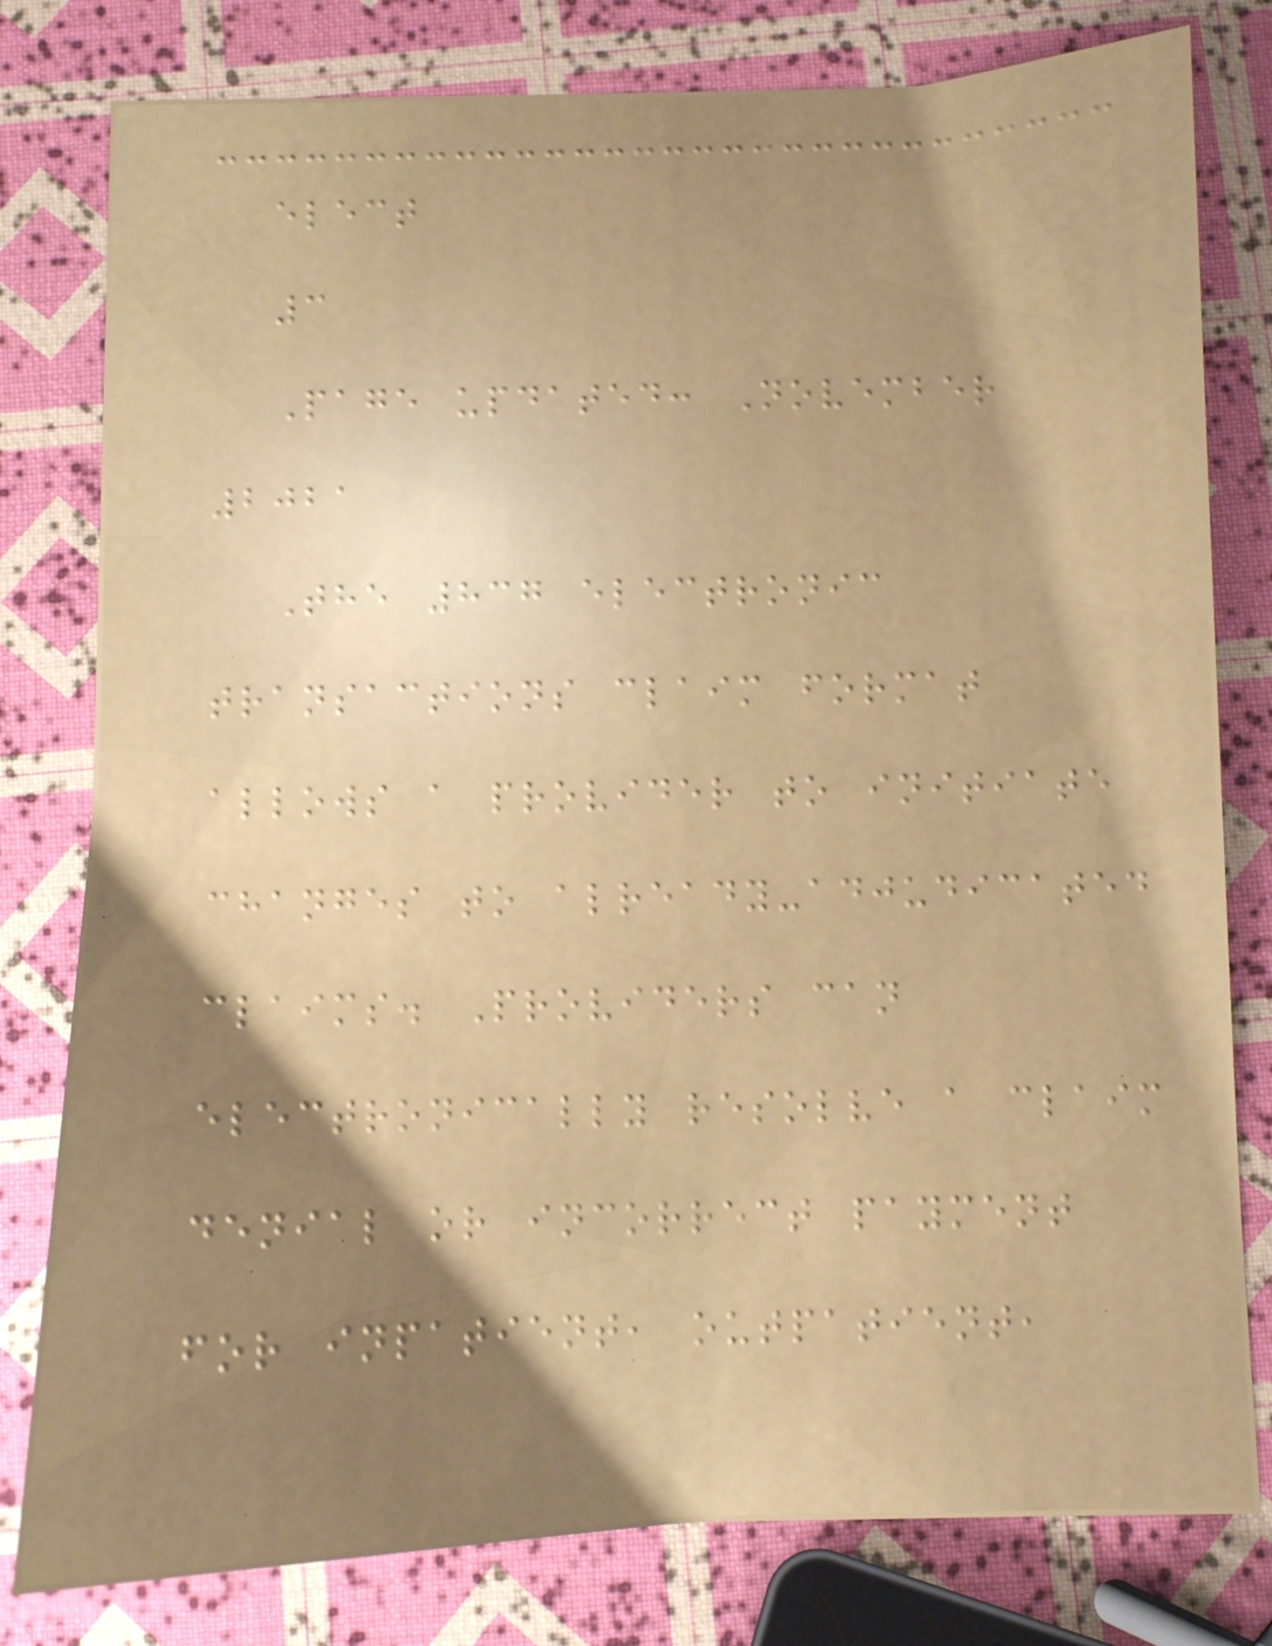elect
3
Page updated: November
2021
The 837 electronic
transactions claim format
allows a provider to initiate
changes to already-adjudicated
claims. Providers can
electronically resolve a claim
denial or incorrect payment
for inpatient, outpatient,
